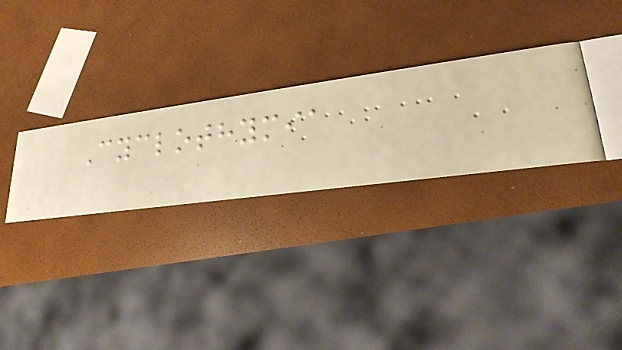Cyclothymia
